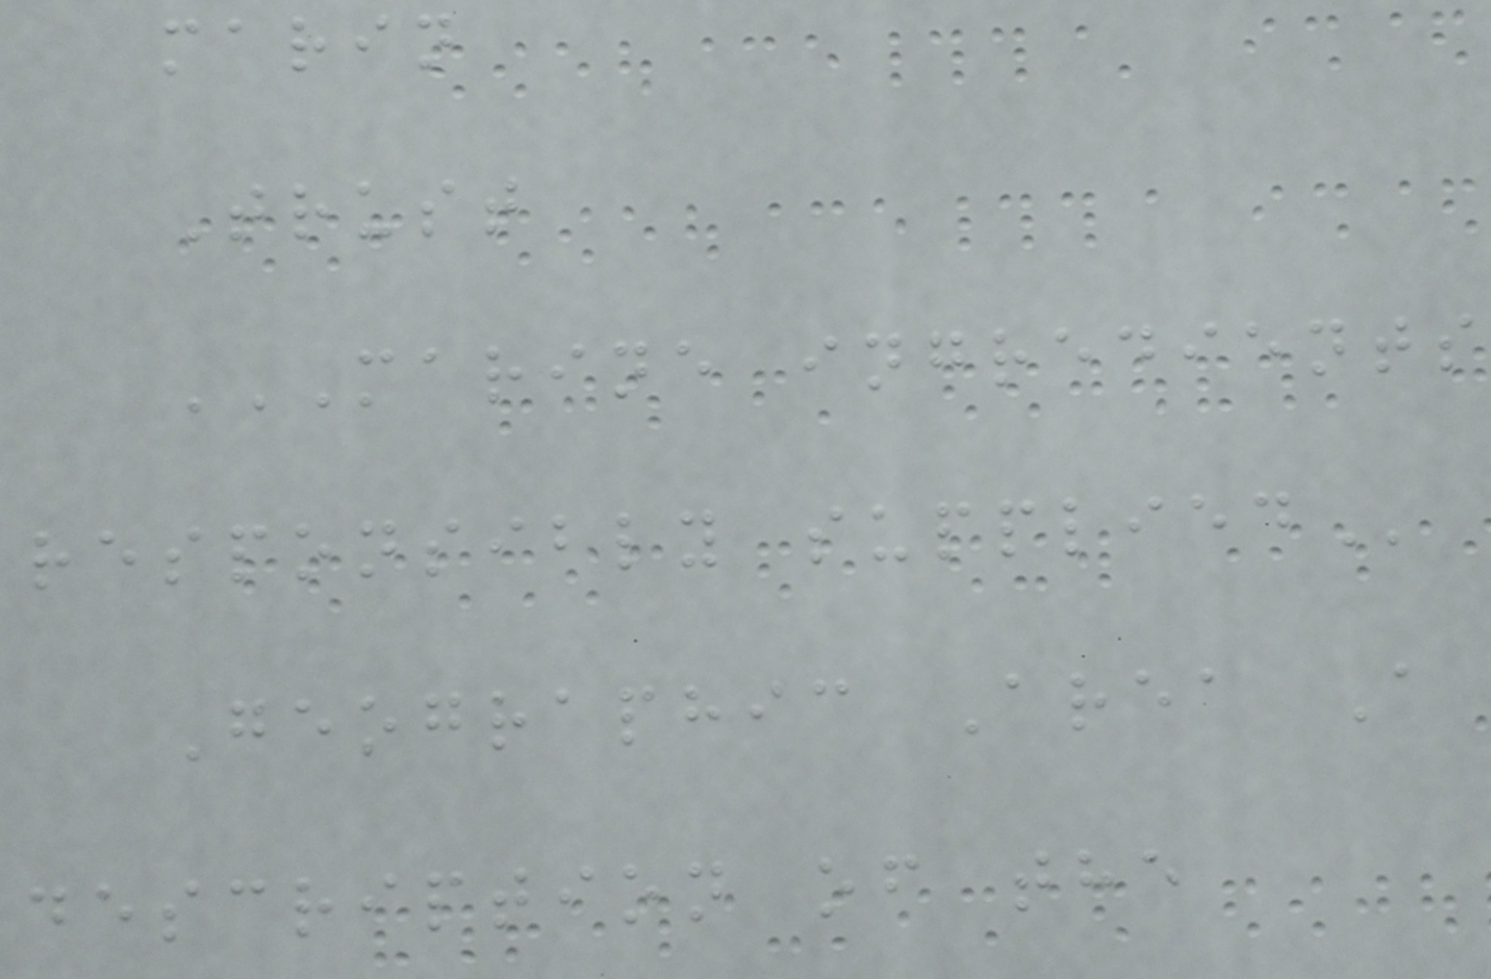marin
Trust
MARINE INGREDIENTS
RESPONSIBLY SUPPLIED
Geographic Area A
description of the
